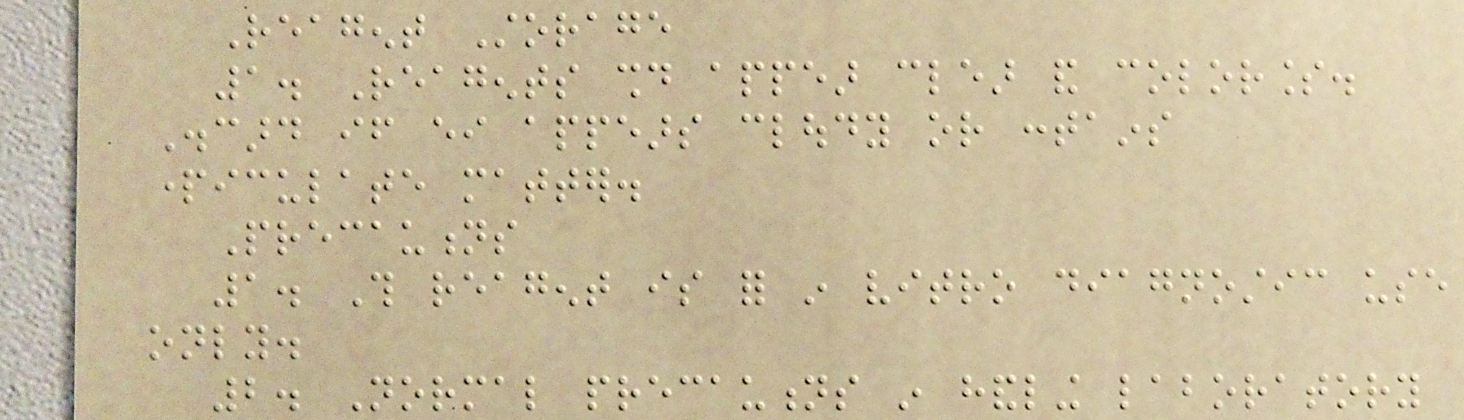Reagent Storage
1. Reagents should appear clear and colorless.
Discard if either appears cloudy or contains
particulate matter.
Precautions
1. This reagent is for in vitro diagnostic use
only.
2. Normal precautions in handling laboratory
